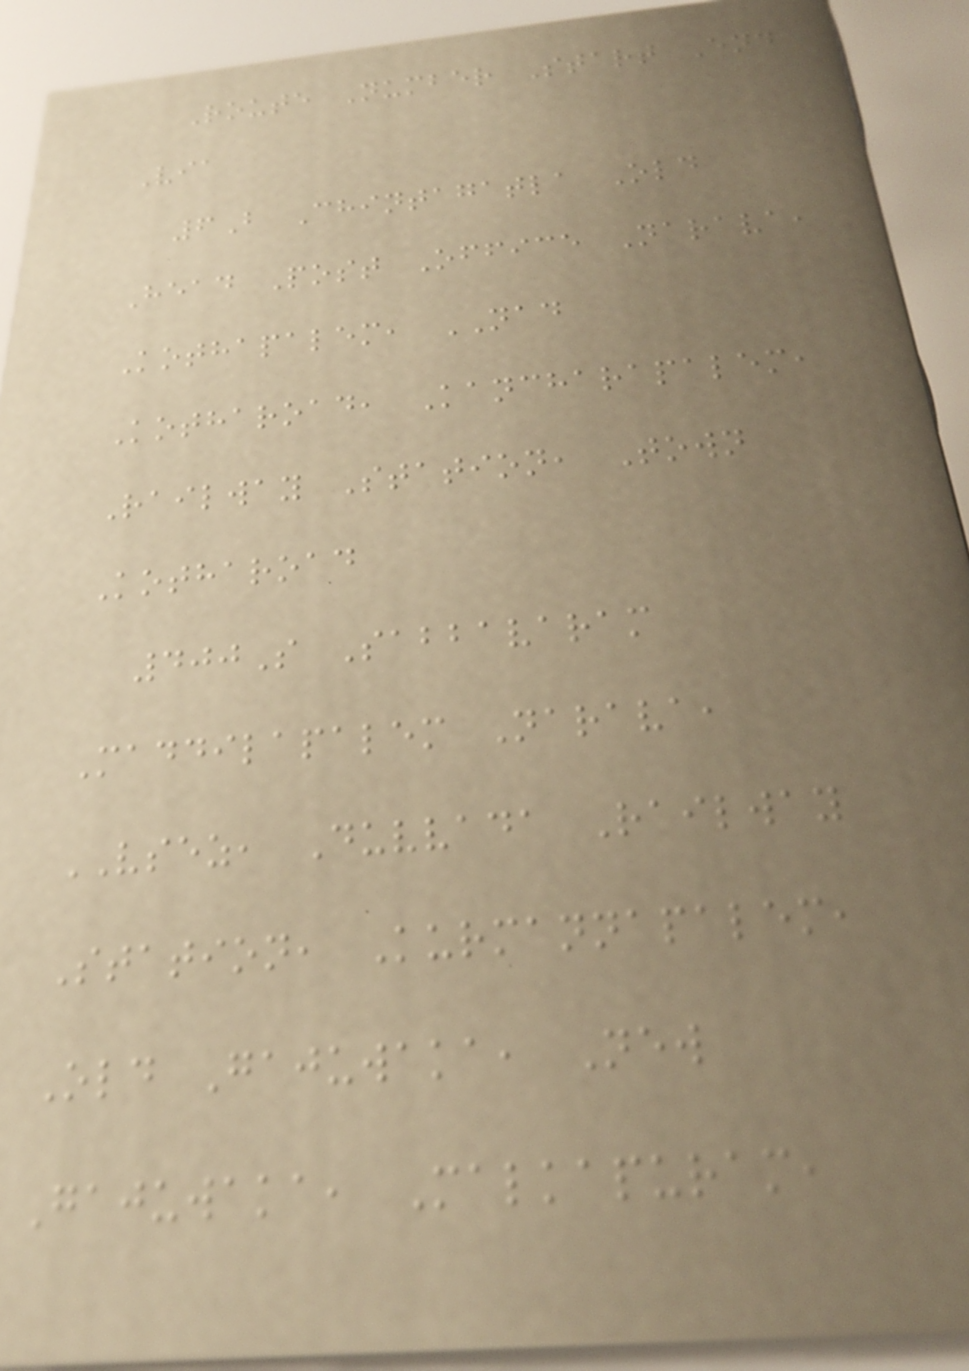Route Number Start End
Via
6B Chintagatla Old
Head Post Office Narava,
Kothapalem, NAD
Kotharoad, Kancharapalem,
Railway Station, Town
Kotharoad
400S Sabbavaram
Maddilapalem Narava,
VSEZ, Duvvada Railway
Station, Kurmannapalem,
Old Gajuwaka, New
Gajuwaka, Malkapuram,
